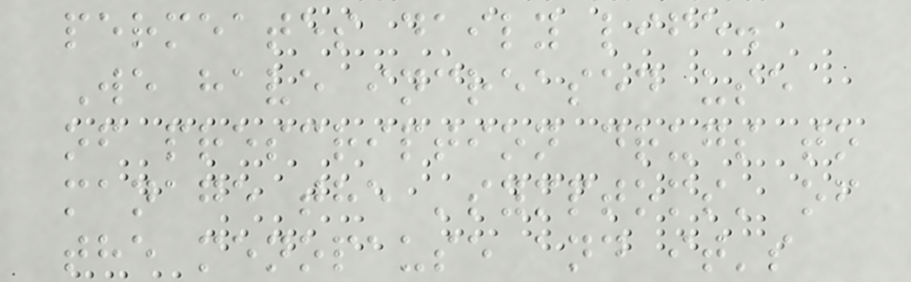permeates daily life.
We have increased use
of prescription drugs to
manage the 'symptoms' of
the menopause and it's
